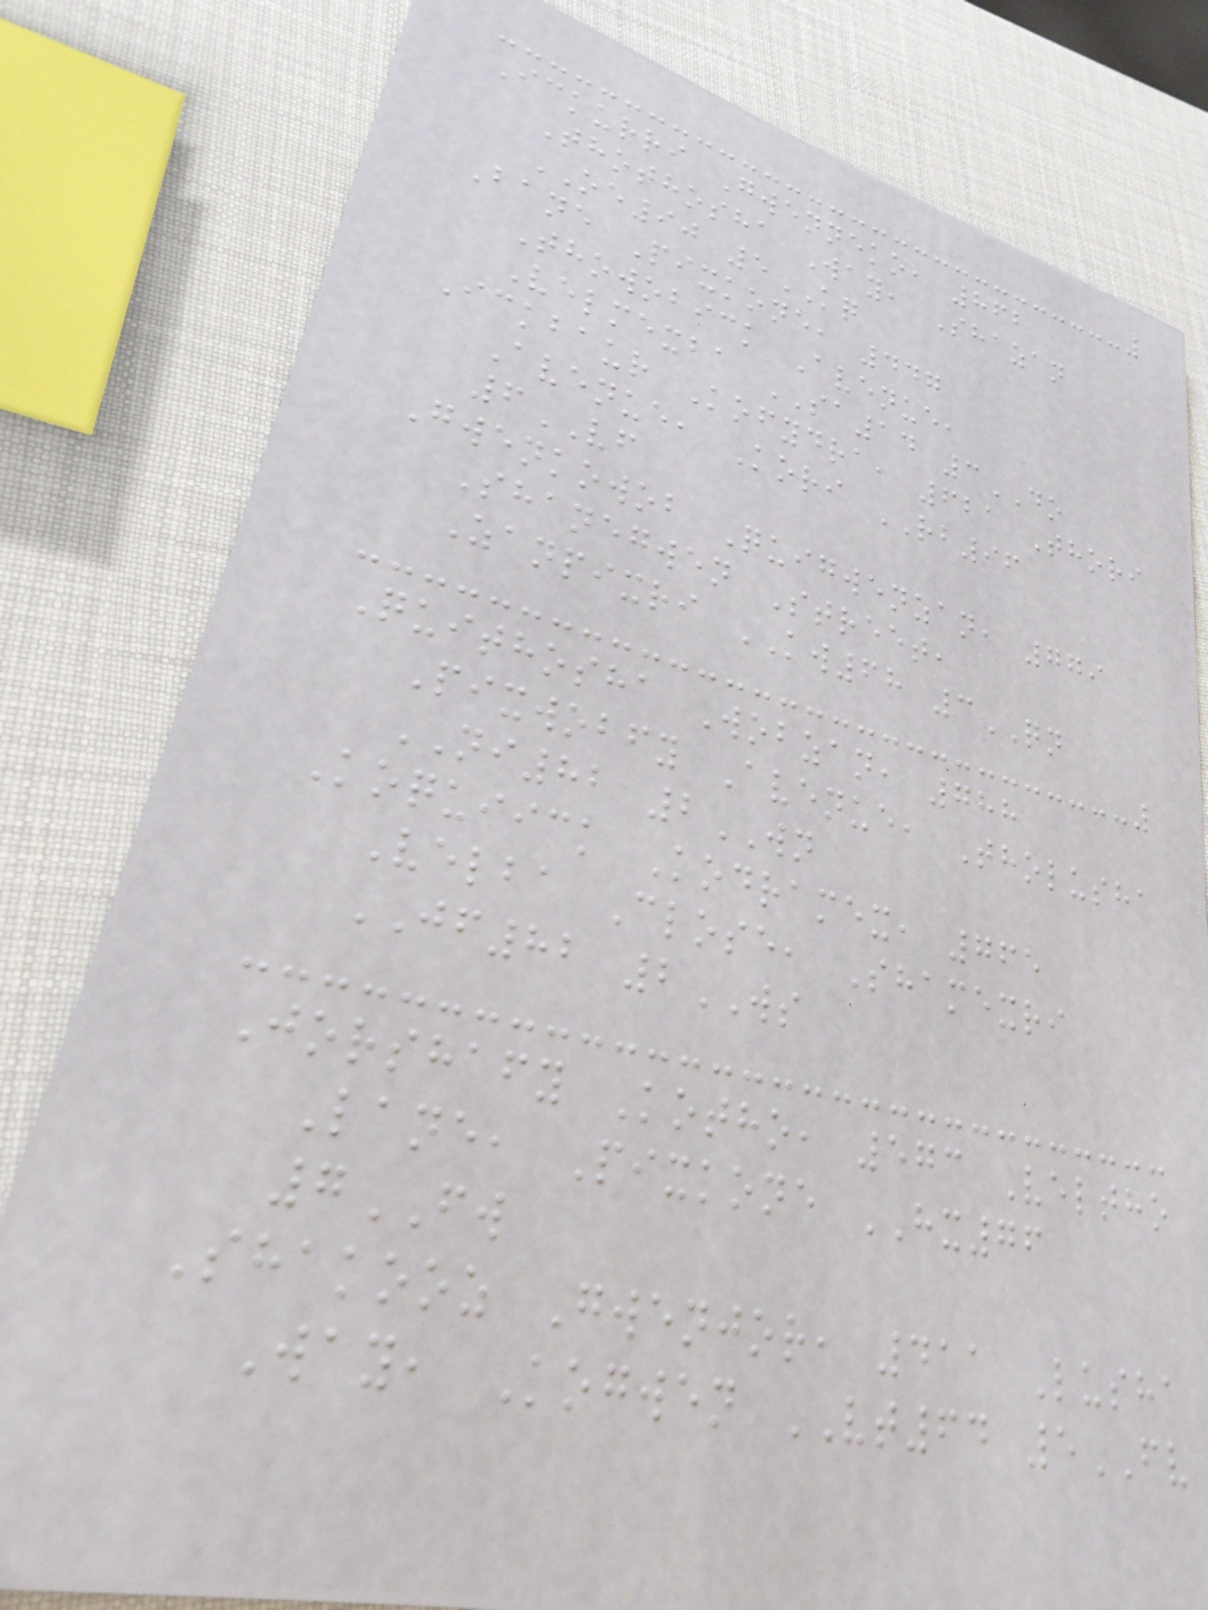Ickurri Gwenneko, 862
Thothosha Way, Shazan
OE90 5KQ
Bane Pixkone, 447
Thowobick Avenue,
Velmexba SA14 3DO
Ickbaur Kofydra, 621 Thori
Avenue, Kori RB96
6VF
Gwenkowob Quigwenzan, 779
Shanegwen Street,
Zanpixri KW68 3QN
Quithosha Wobzan, 788
Pixwobfy Avenue, Tholusha
NI82 2WN
Koquiick Kodramex, 765
Velba Close, Shamexri
JF82 2WS
Jorshafy Kotho, 573 Veltho
Lane, Pixkone HX76
7FW
Shakooz Gwenjor, 411 Lusha
Way, Kogwen VT64 5FV
